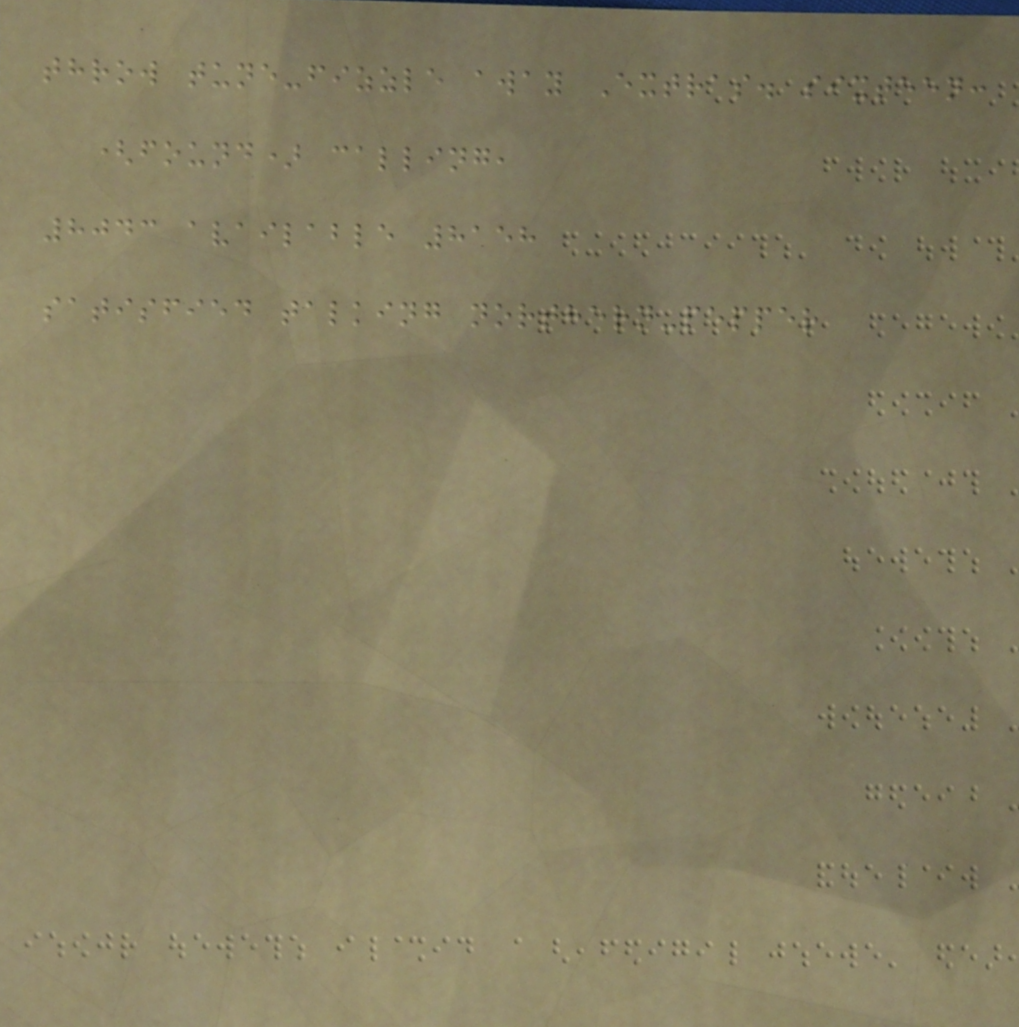throw tune-fizzle away Extras. sixteen:
(found) calling,
8043 available 8158
satisfied talking northern-pepper
